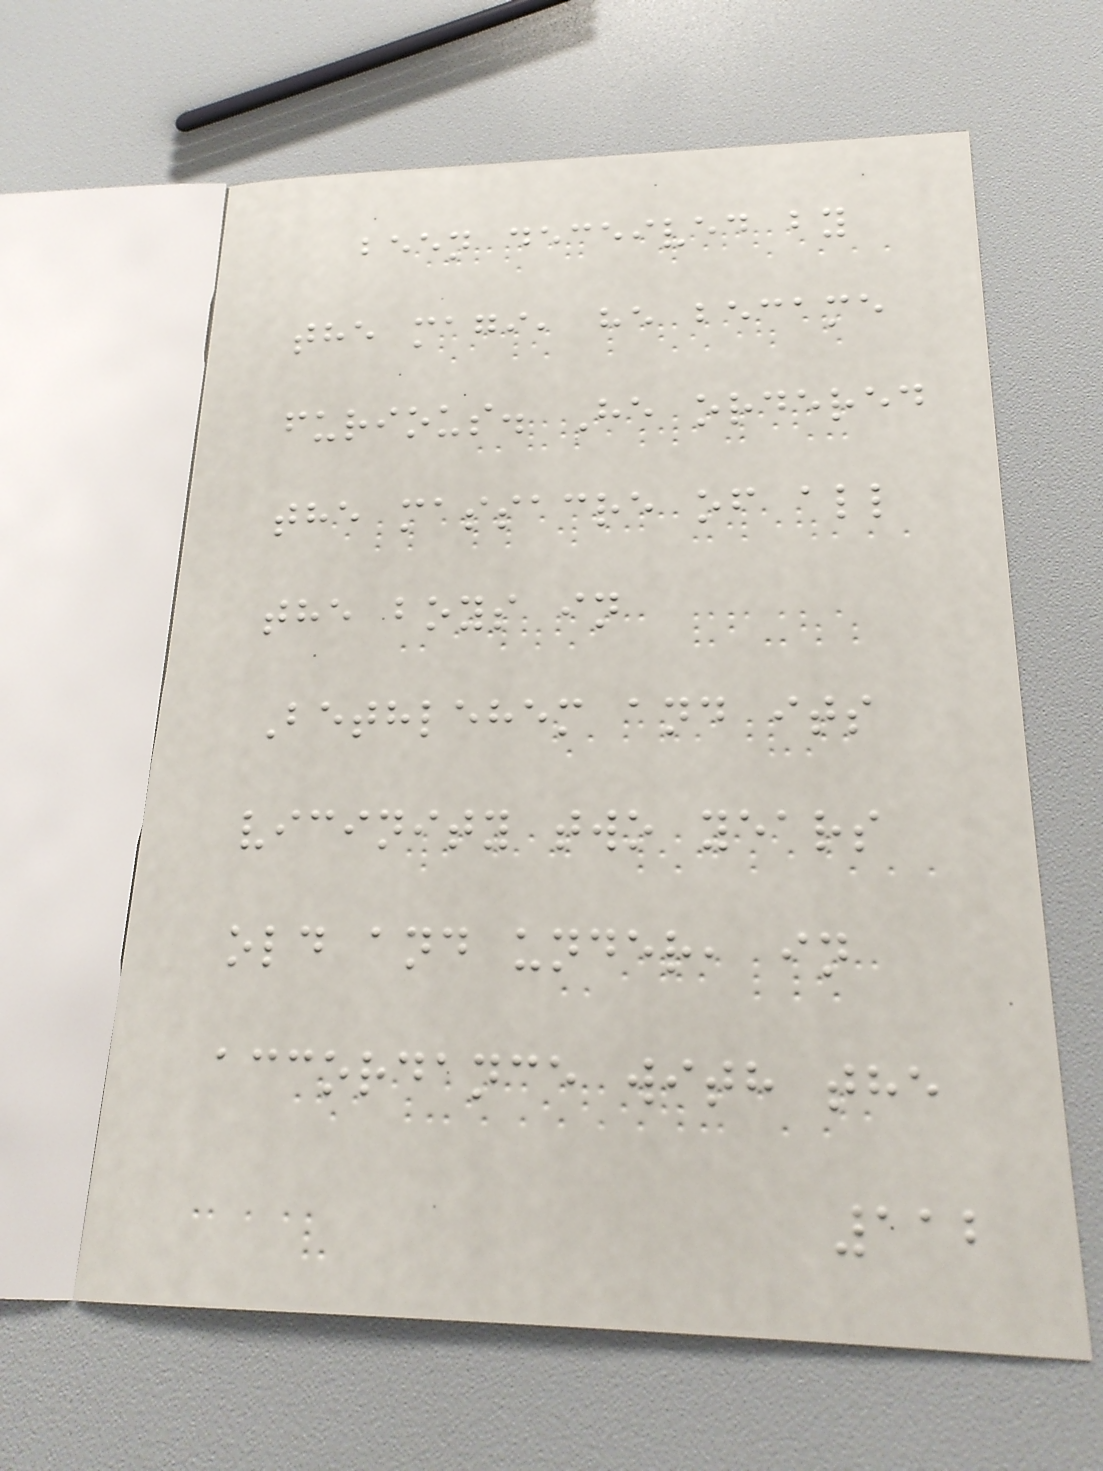been deceived by
the magi, he became
furious. He ordered
the massacre of all
the boys in
Bethlehem and its
vicinity two years
old and under, in
accordance with the
112
